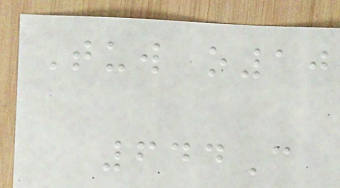Tuw o10
644C
